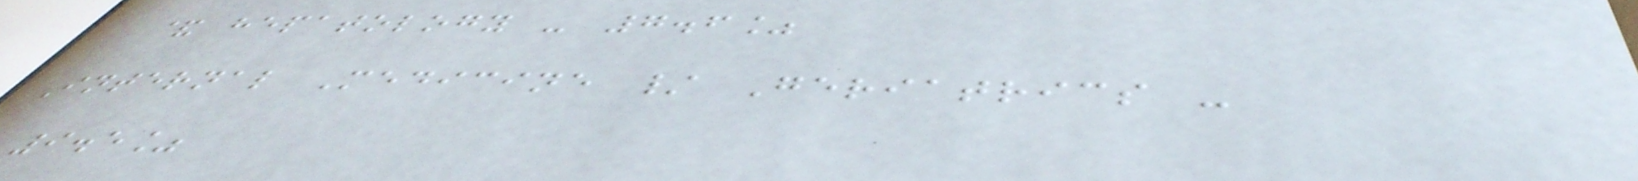& hepatology - 7.6%
Internal Medicine / Geriatrics -
9.5%
